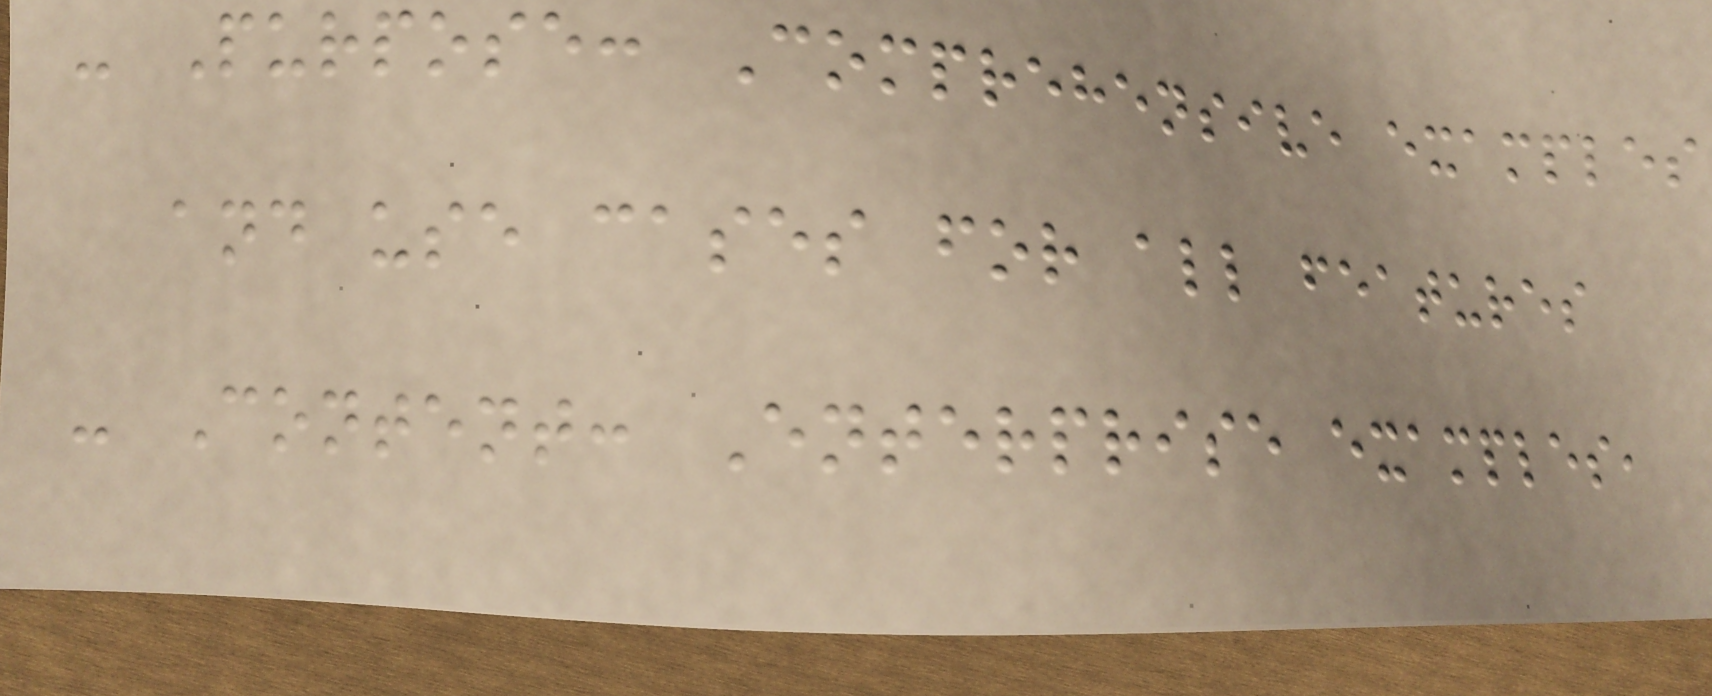- Purpose: Comprehensive examples
and use cases for all features
- Content: Enterprise examples,
